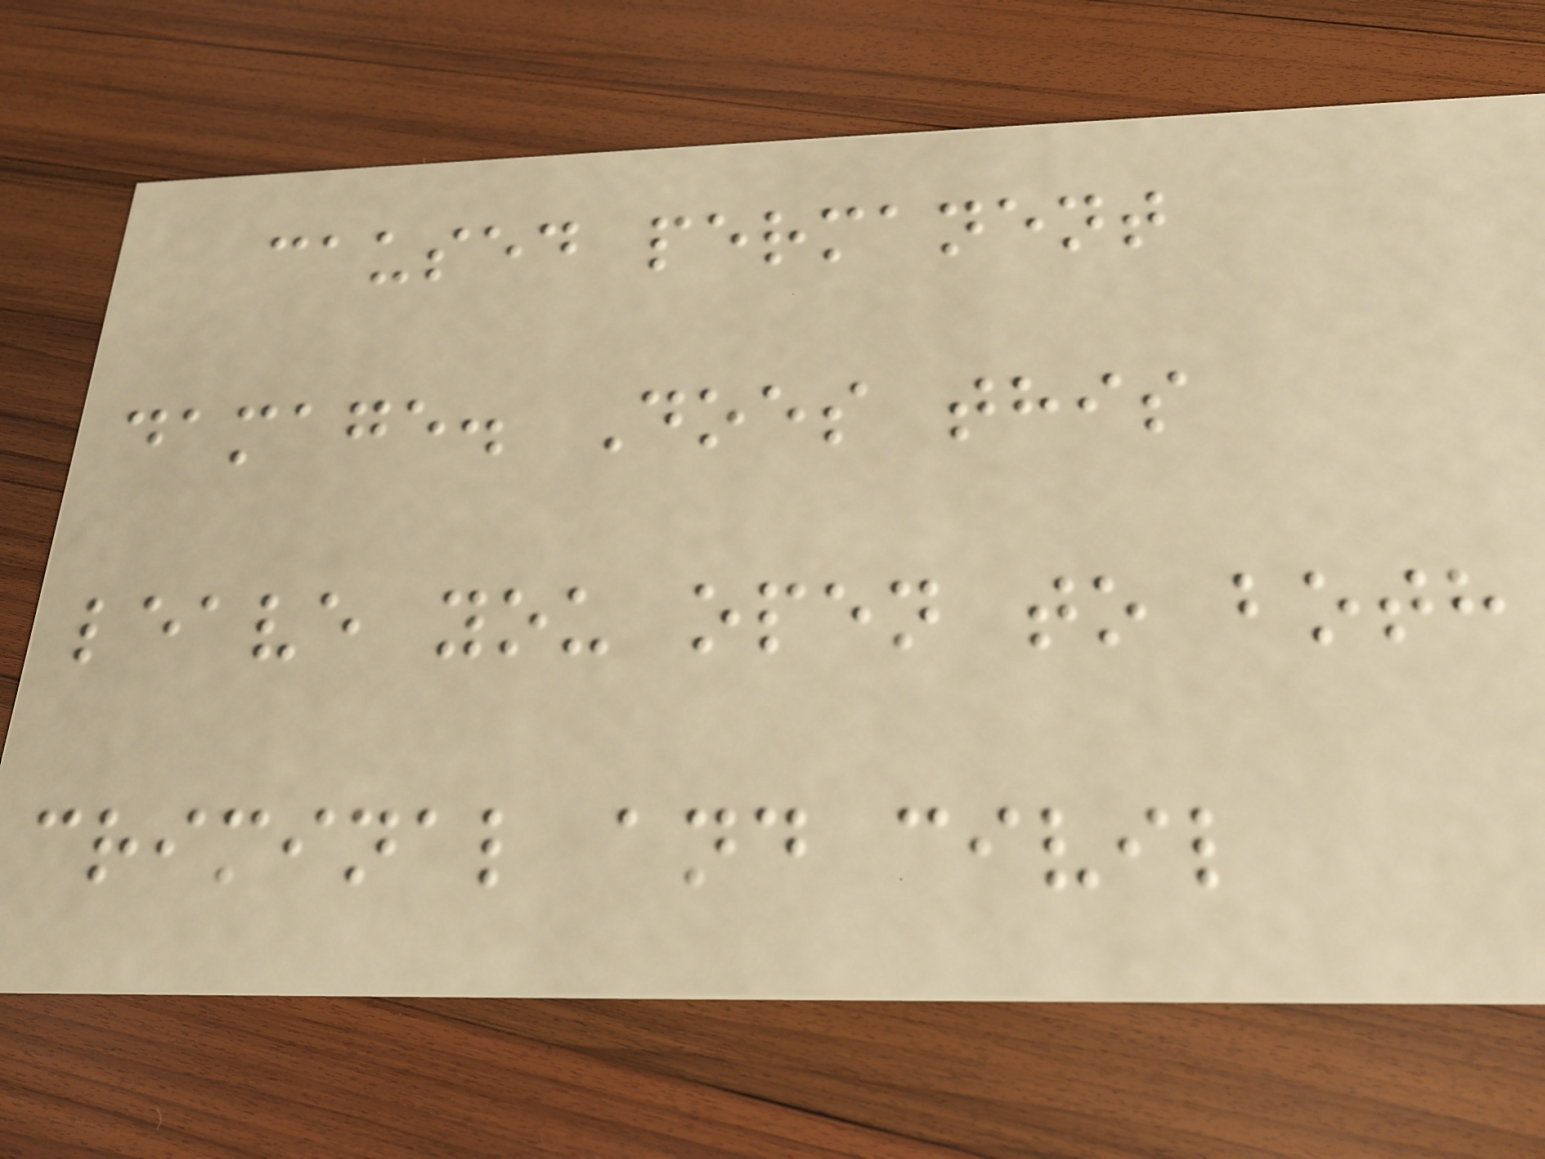caused permanent
damage. Does this
leave you open to both
criminal and civil
